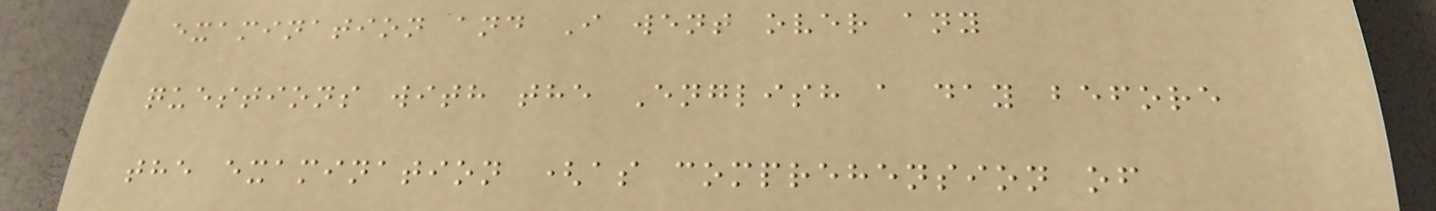examination and I went over any
questions with the English a day before
the examination (as comprehension of
